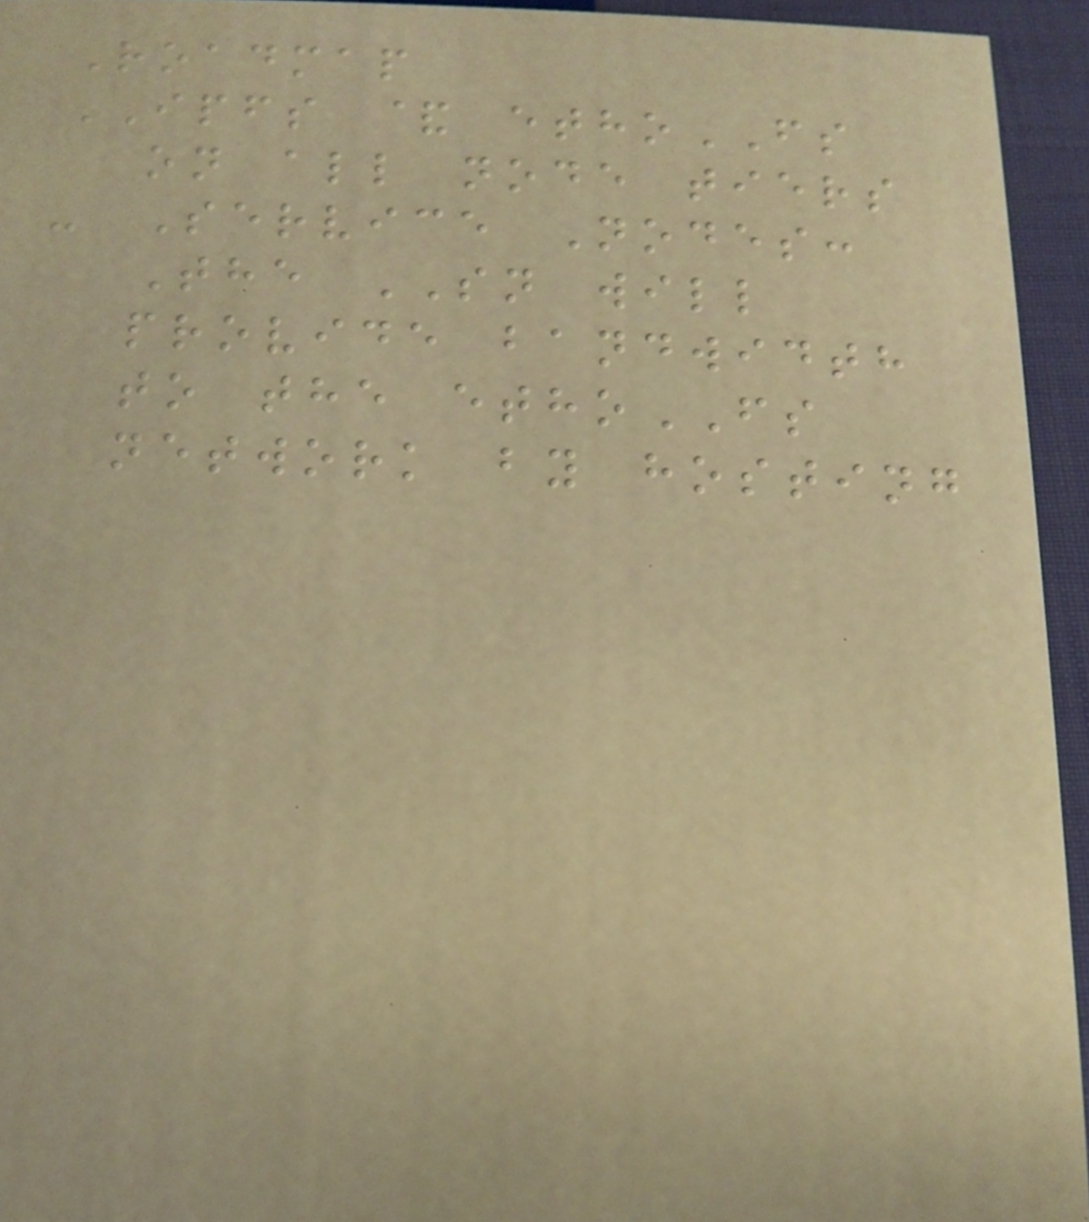Roadmap
IPFS & ethoFS
on all node tiers
- Service Nodes:
The SN will
provide bandwidth
to the ethoFS
network by hosting
